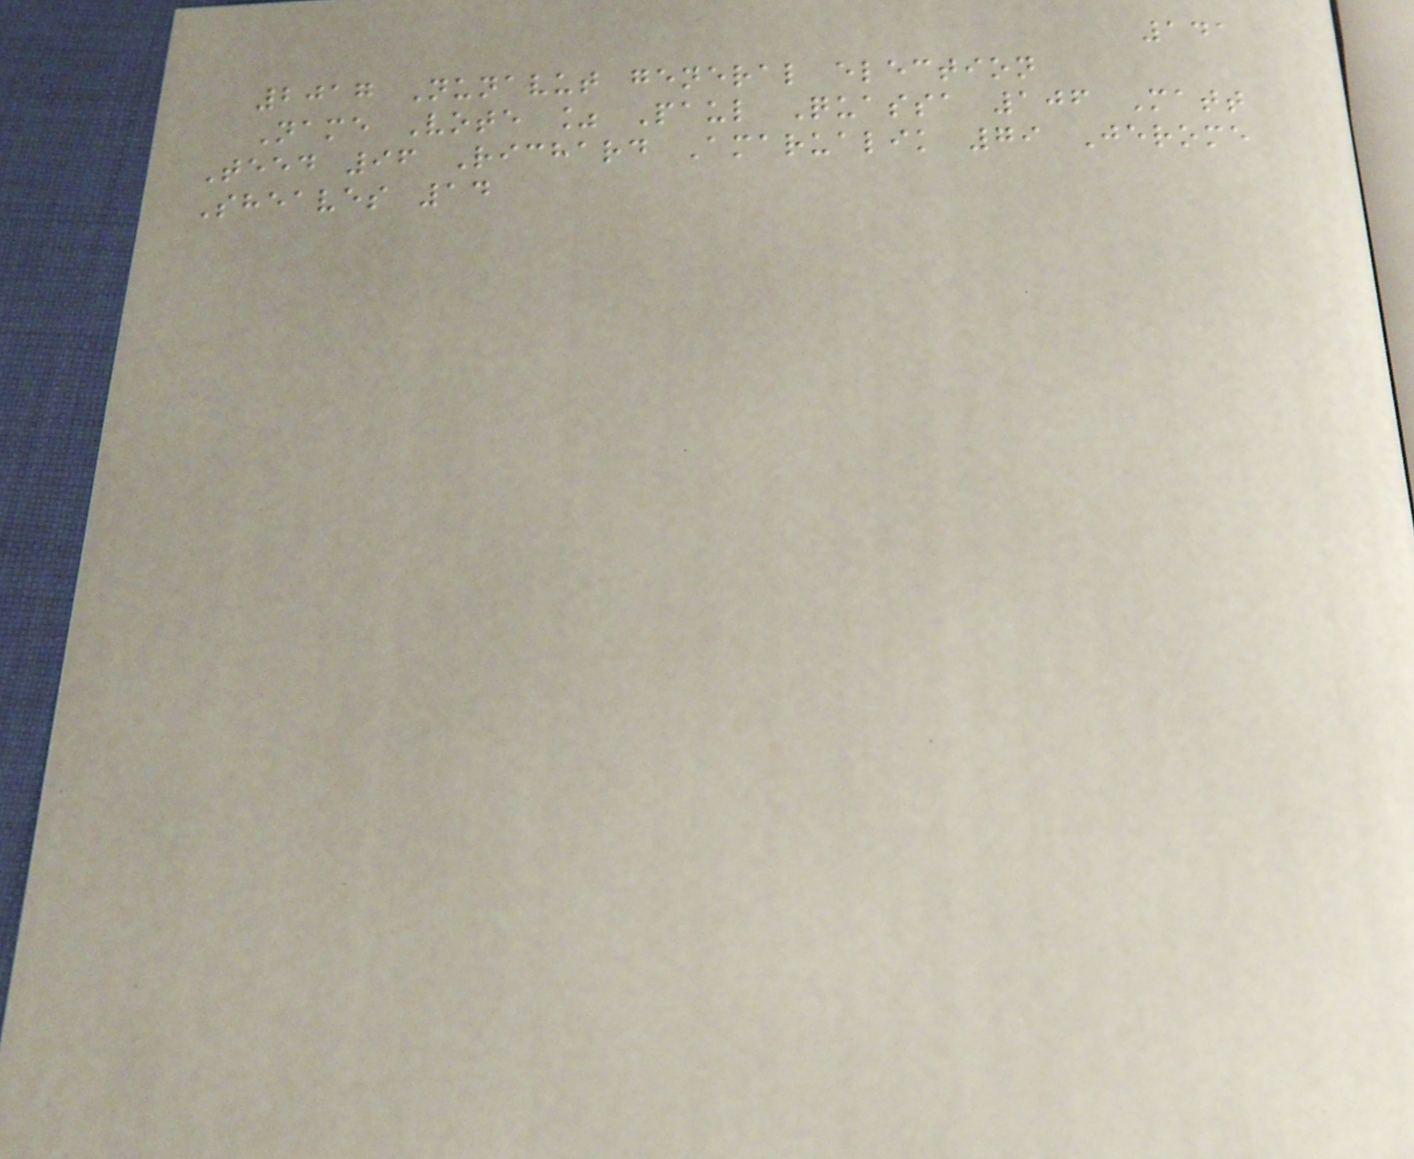141
2017 Nunavut general election
Name Vote % Paul Quassa 106 Matt
Teed 96 Richard Amarualik 79 Jerome
Sheaves 14
